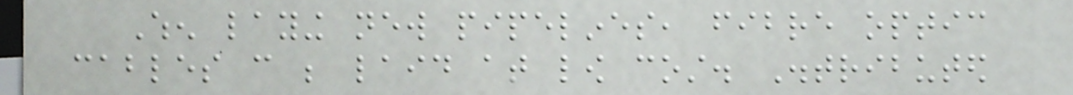When laying new pipelines, fibre optic
cables can be laid at low cost. Distributed
